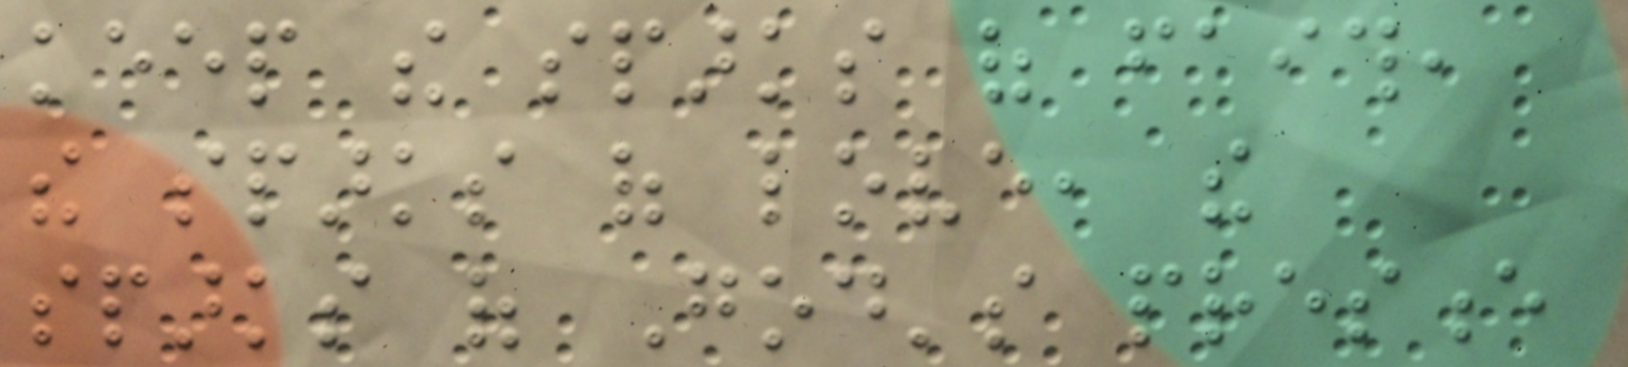keep the sparks of faith,
the sparks of love, the
sparks of God's presence
